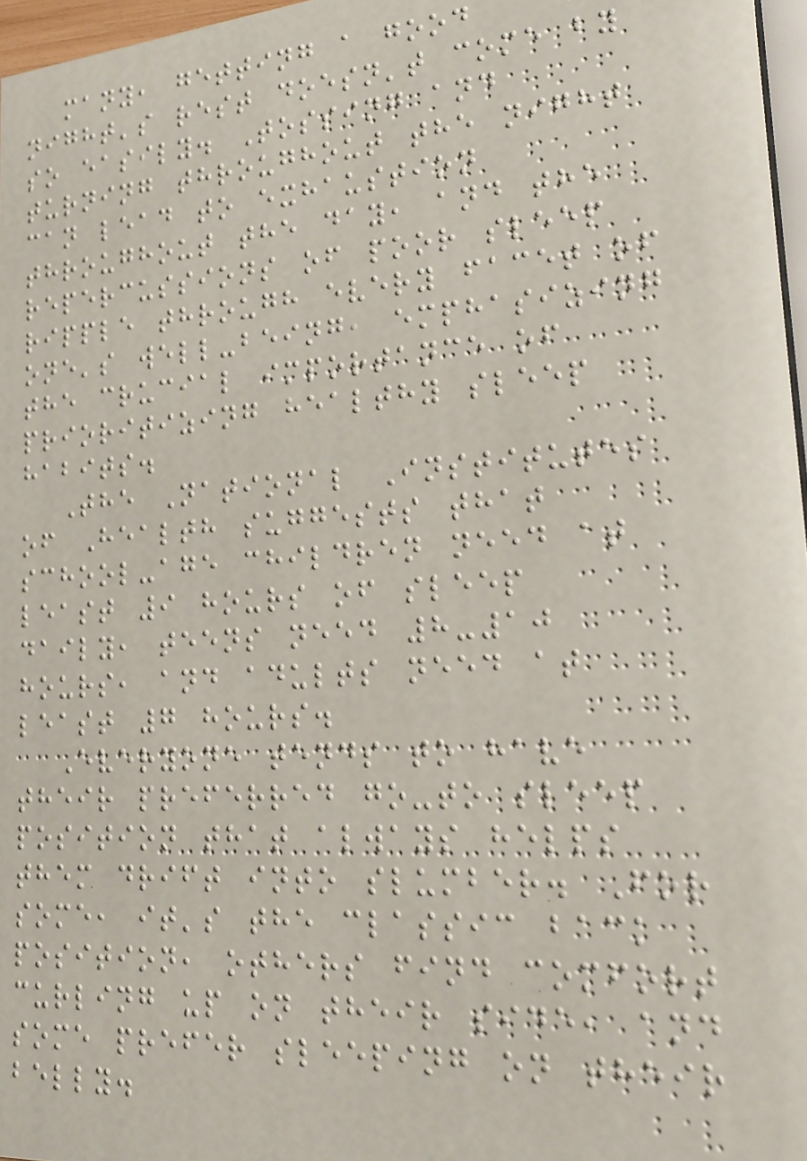many, getting a good
night's rest doesn't come by
so easily. Tossing and
turning throughout the night
can lead to exhaustion
throughout the day, and the
repercussions of poor sleep
ripple through every facet of
one's well-being, emphasizing
the crucial importance of
prioritizing healthy sleep
habits.
The National Institutes
of Health suggests that
school-age children need at
least 9 hours of sleep
daily, teens need 8-10
hours, and adults need at
least 7 hours.
Everyone tends to have
their preferred go-to sleep
position that always helps
them drift into slumber. For
some, it's the classic back
position, others find comfort
curling up on their side, and
some prefer sleeping on their
belly.
